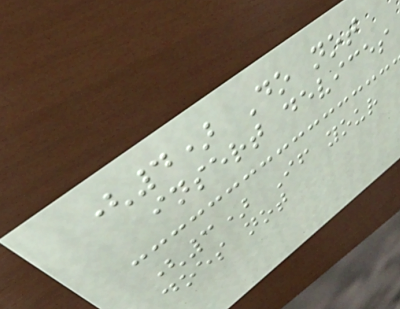(4) Do not
insert devices
(3) If your
does not
